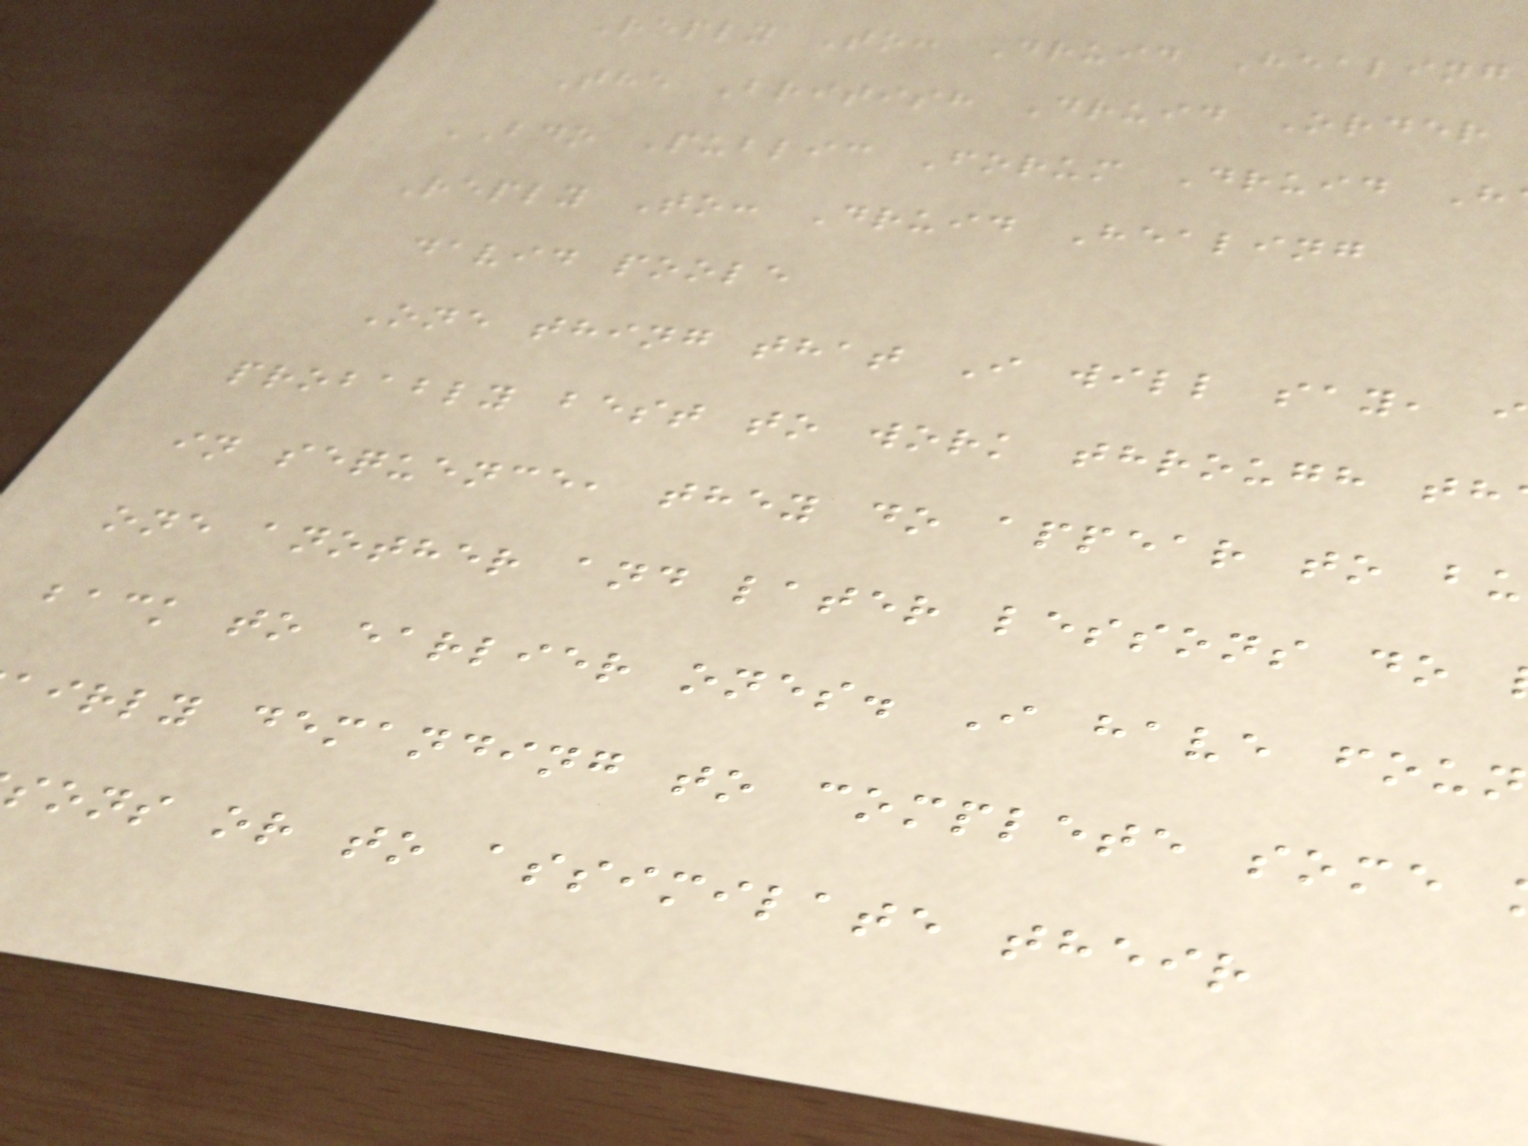Reply To: Druid Healing
The British Druid Order
BDO Public Forum Druid H
Reply To: Druid Healing
david poole
One thing that I will say, i
probably best to work through th
in sequence, they do appear to bu
one another and later lessons do
back to earlier ones. I have foun
airly demanding to complete some
sons or to assimilate their
